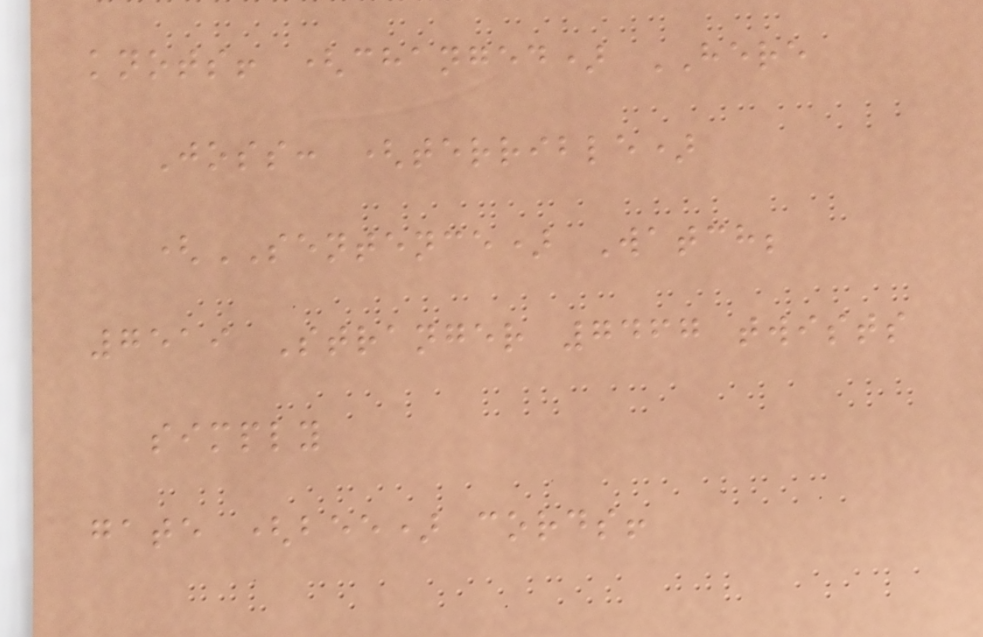knots! (changed) HERE
Joss: (terrible)
(SENTENCE) Watch;
7519 Stranger 7467 twists
simply
gate (bee) cords!
